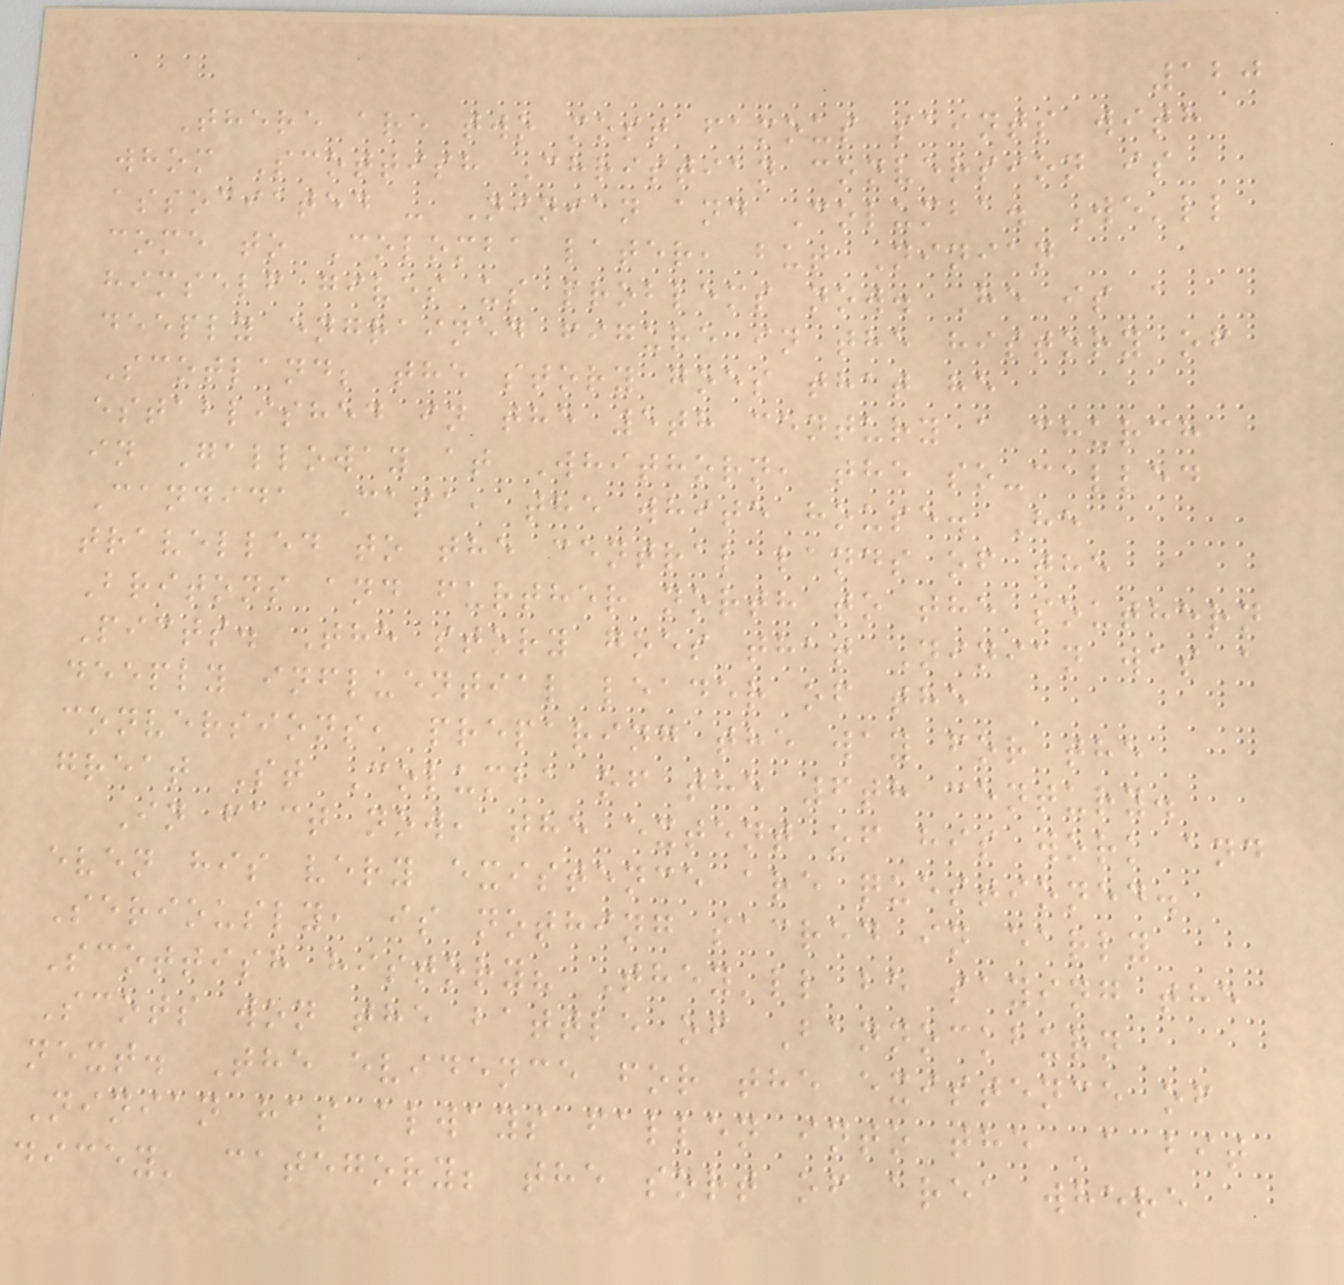120
There are two most famous saints with
whom Scottish Christian conversion is
associated - Ninian and Columba. We'll
come to Colomba later, but Ninian
himself gives us problems now. He is a
deeply engrained figure in the history of
Scotland; the story goes that he
established in the 5th century a church
in Galloway at Whithorn, the so-called
Candida Casa, the white house. He
travelled to the central lands of the
Britons and further north to the southern
Picts. The story goes that Ninian was a
deeply influential leader of the
conversions, preparing the way for the
great St Columba of the 6th century.
In fact now, the extent of his work and
even his very existence are questioned.
Seriously, is nothing sacred in early
Scottish history? They'll be saying the
Scots won the battle of Bannockburn
next. The evidence for the existence of
Ninian has always fallen into the 'a bit
dicey' category; the sort of area where
